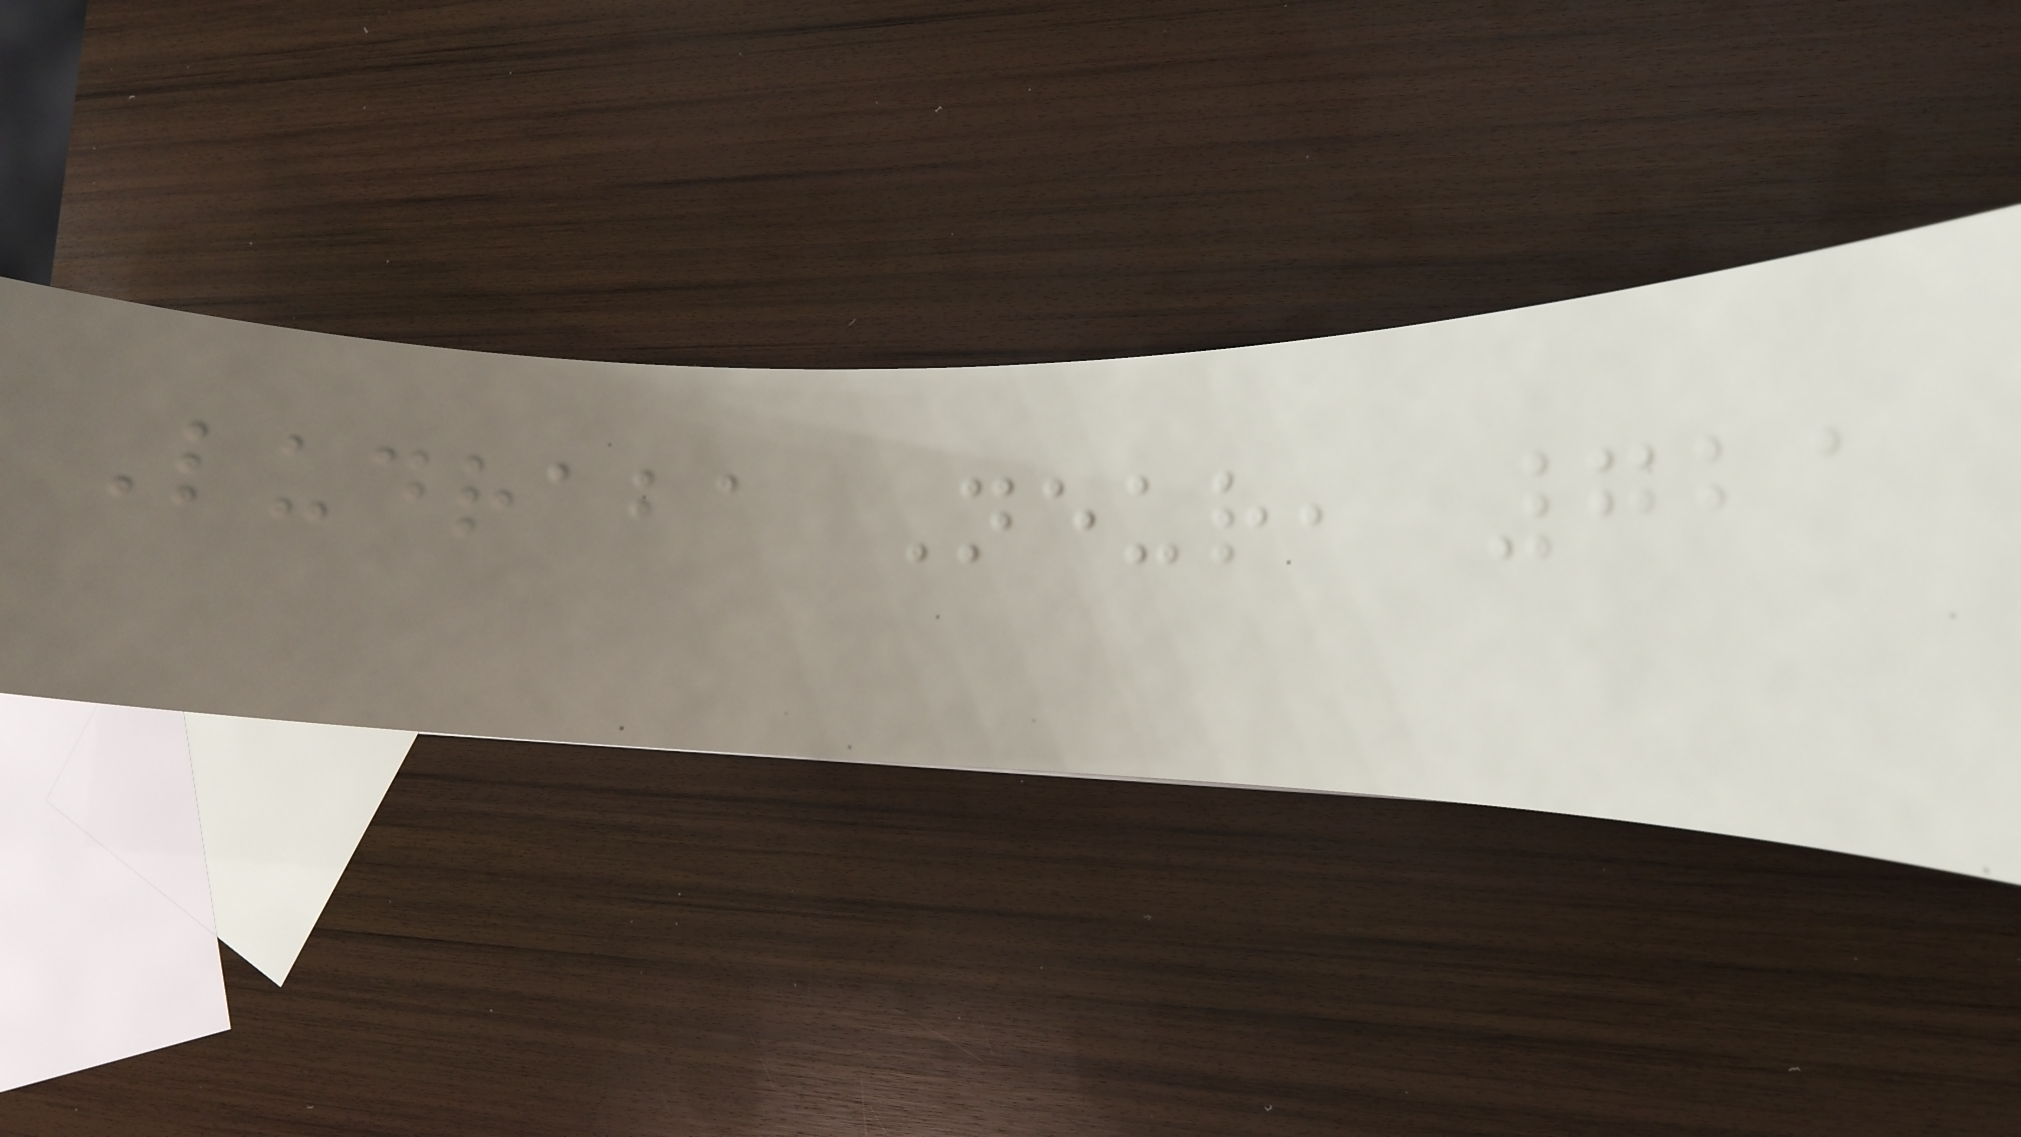Ludraba Neur, 721
